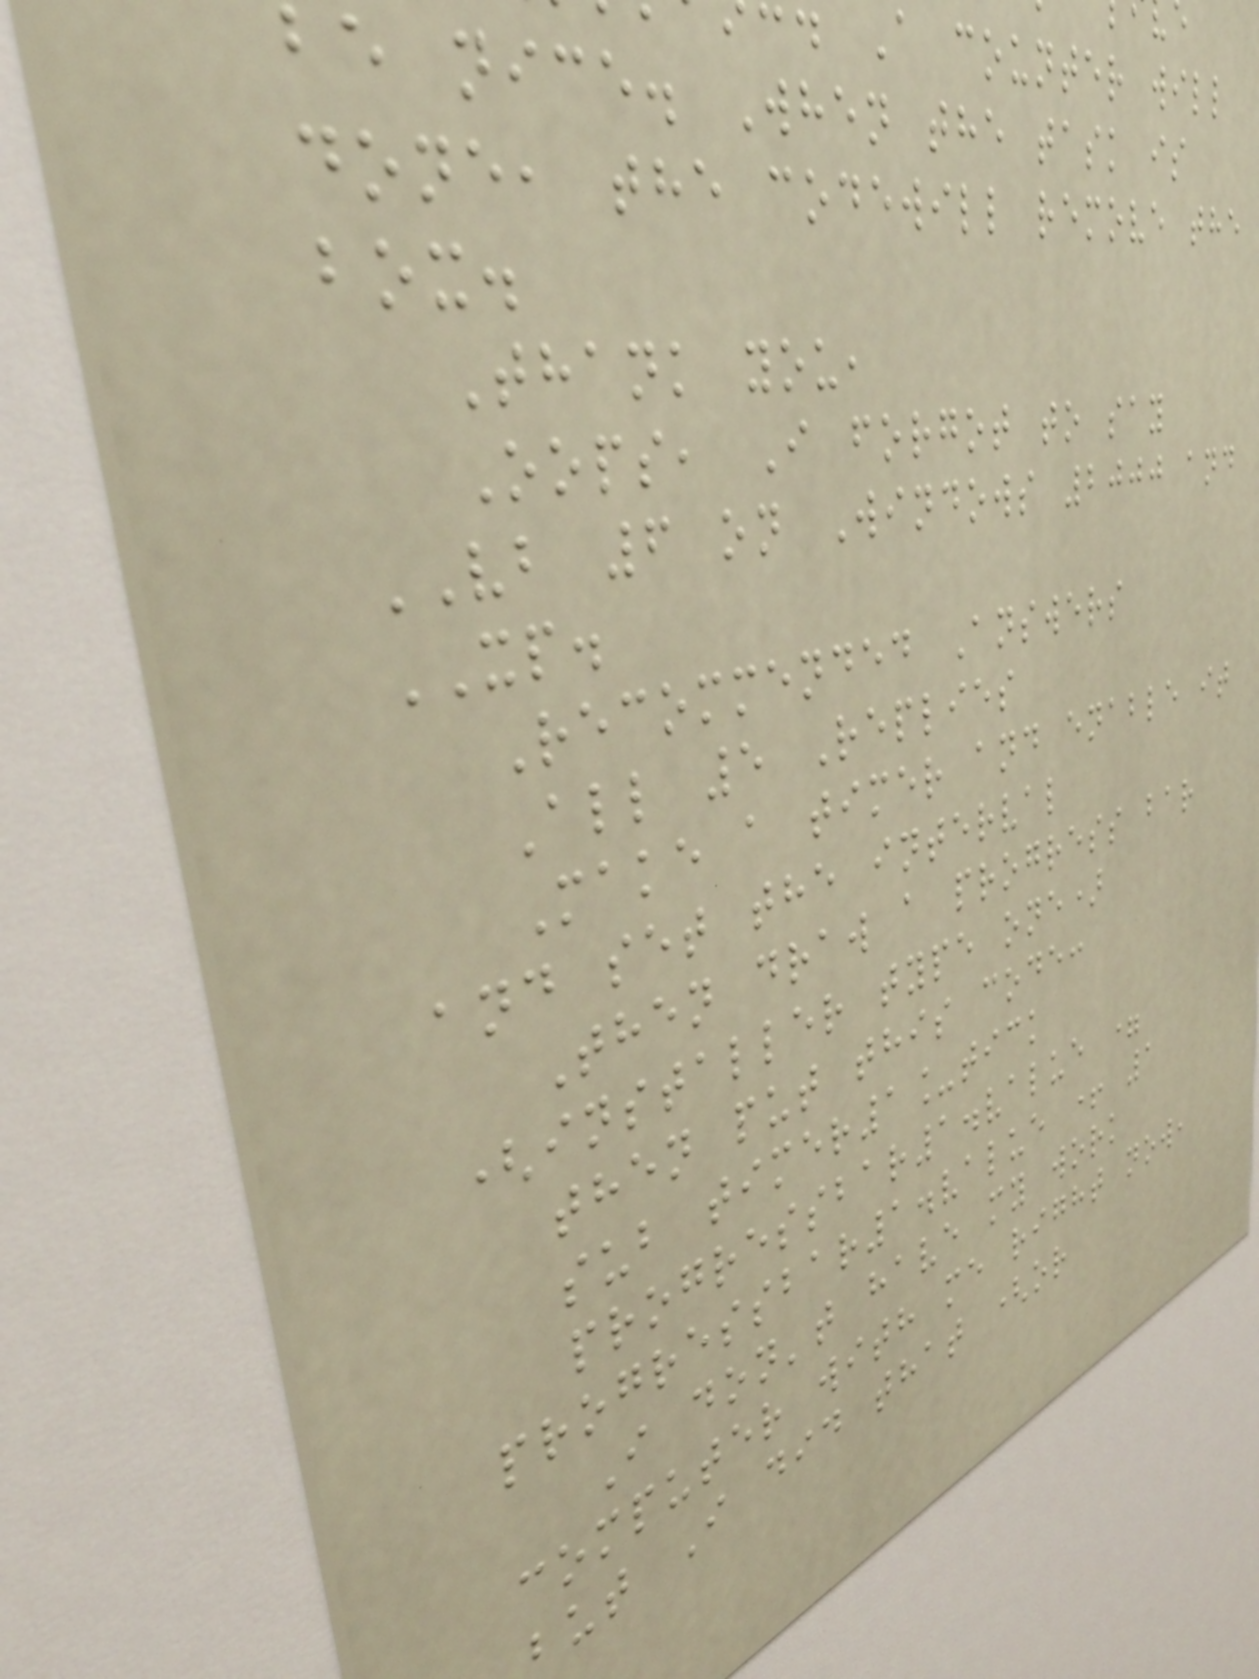A counter will
be nice. When the task is
done, the codewill remove the
box.
Thank you,
Oops, I forgot to say
VB 6 on Windows 2000 and
XP.
Recommended Answers
All 5 Replies
Make a timer and enable it
and set the interval
Then draw a progress bar
(installer type one)
then put this code:
sub timer1_tick
progressbar1.value =
progressbar1.value + 1
I don't have my work
computer with me right now,
but I did that (or
